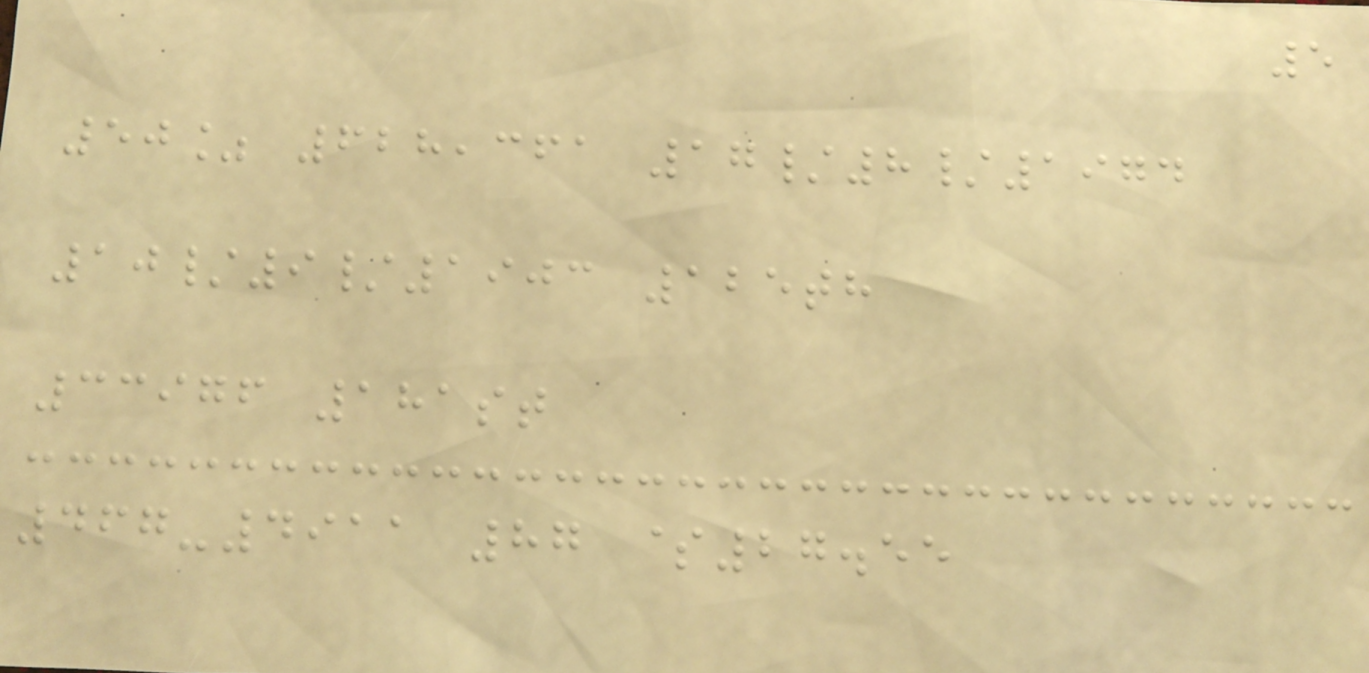5
50% 628,361 17/8/1974
10/9/1903 125th
33976 181st
467-4911 87 $27.55
